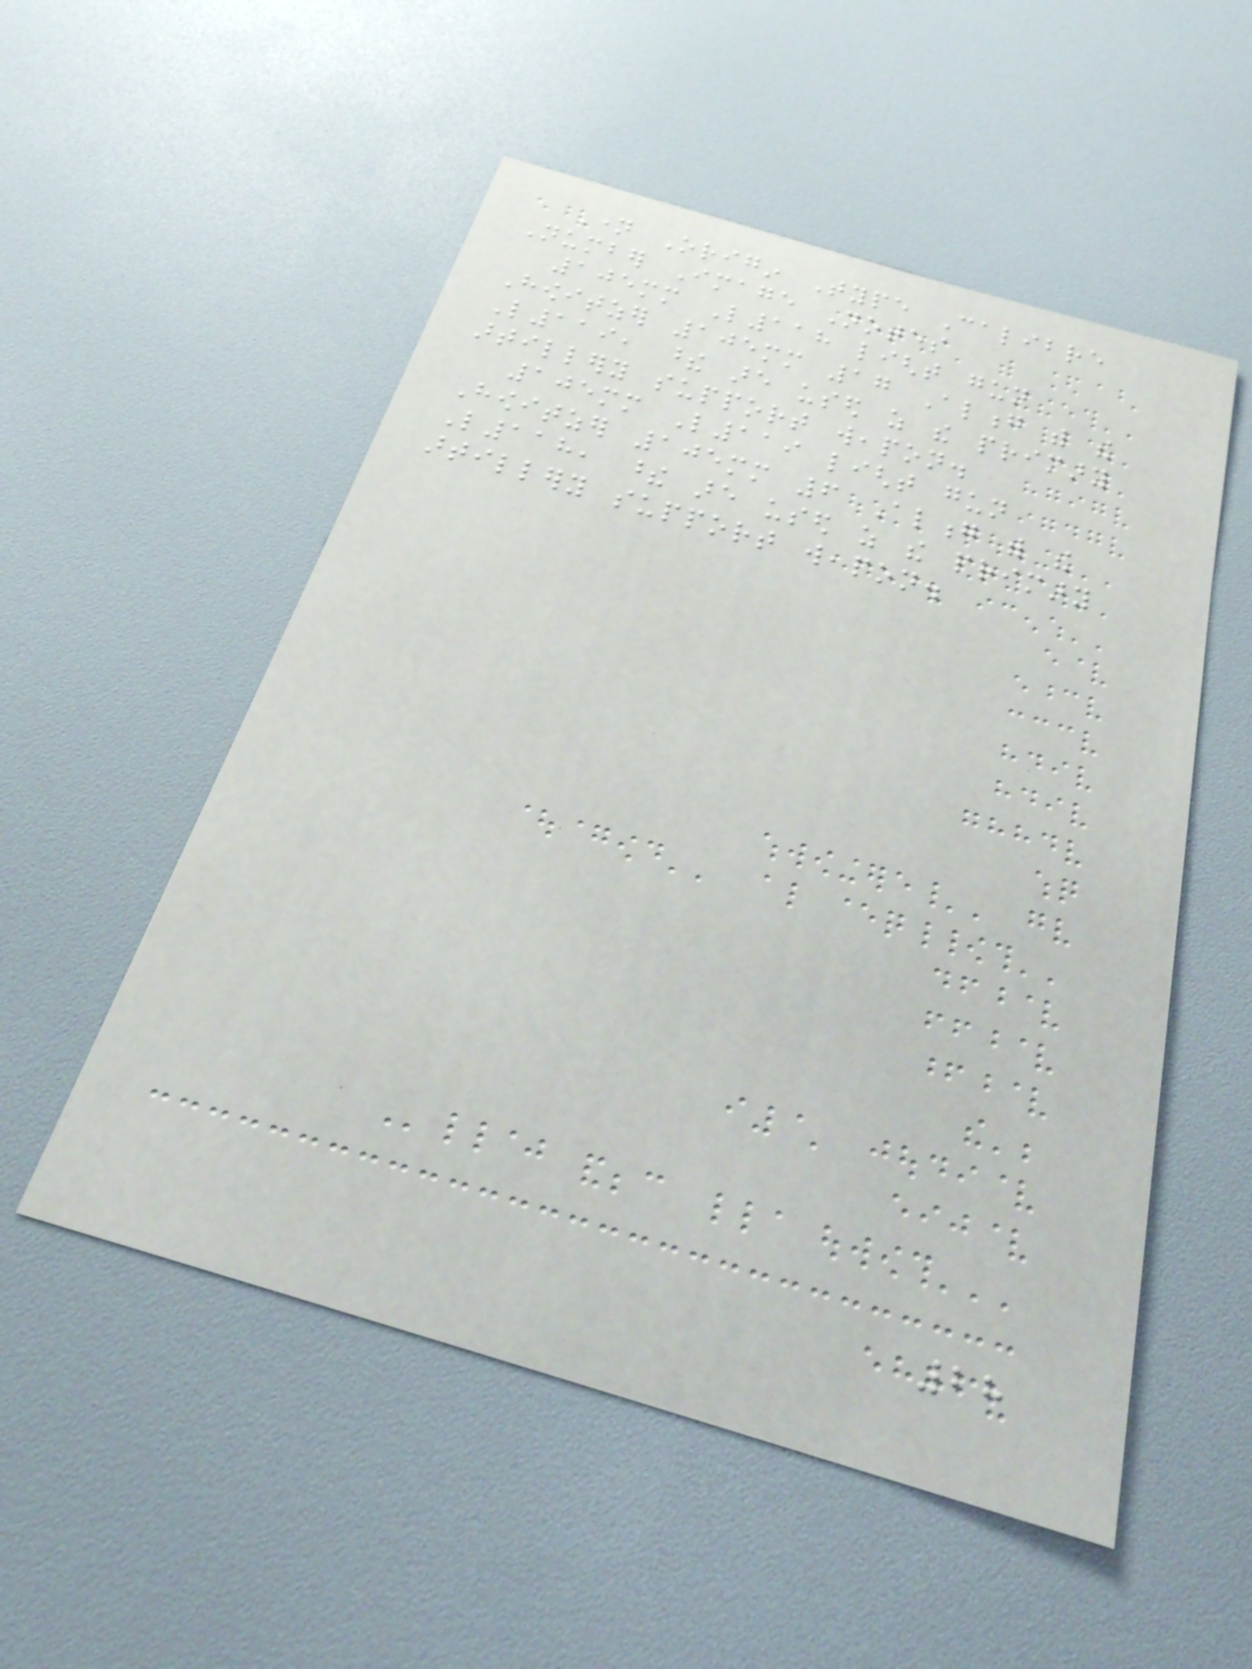Name Origin Type Calibre
Number Image Notes
105mm L118 light gun
Howitzer 105mm 17 Along with the
L119, these are used as the primary
artillery support weapon.
105mm L119 light gun
Howitzer 105mm 6 Along with the
L118, these are used as the primary
artillery support weapon.
28
